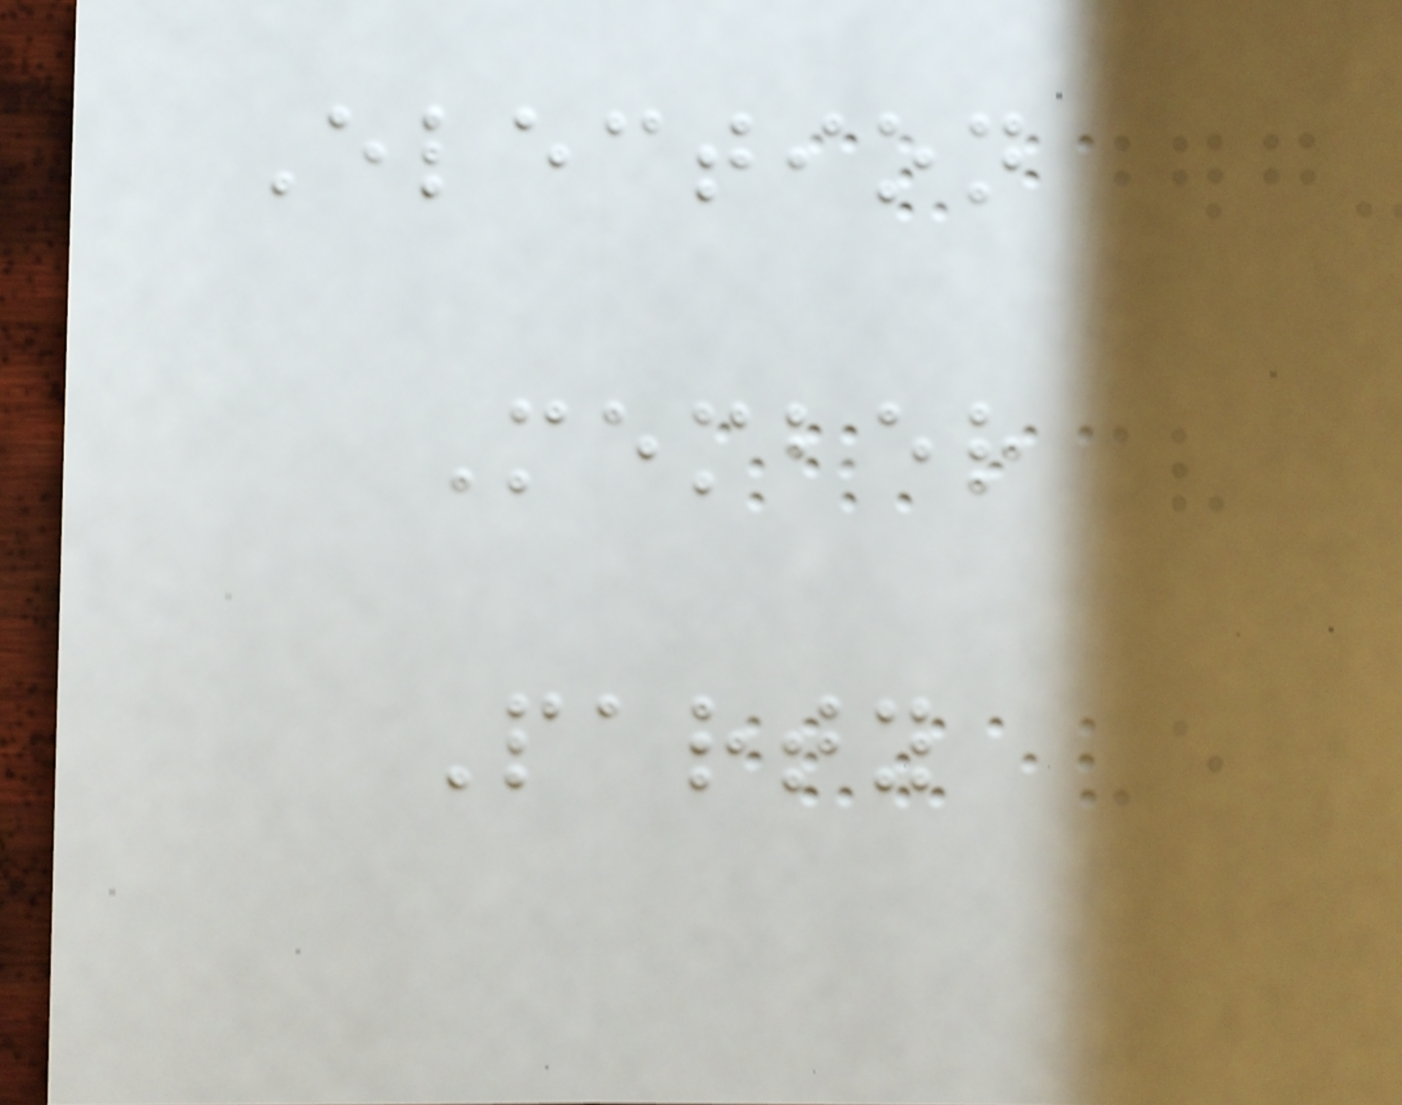Election
Member
Party
